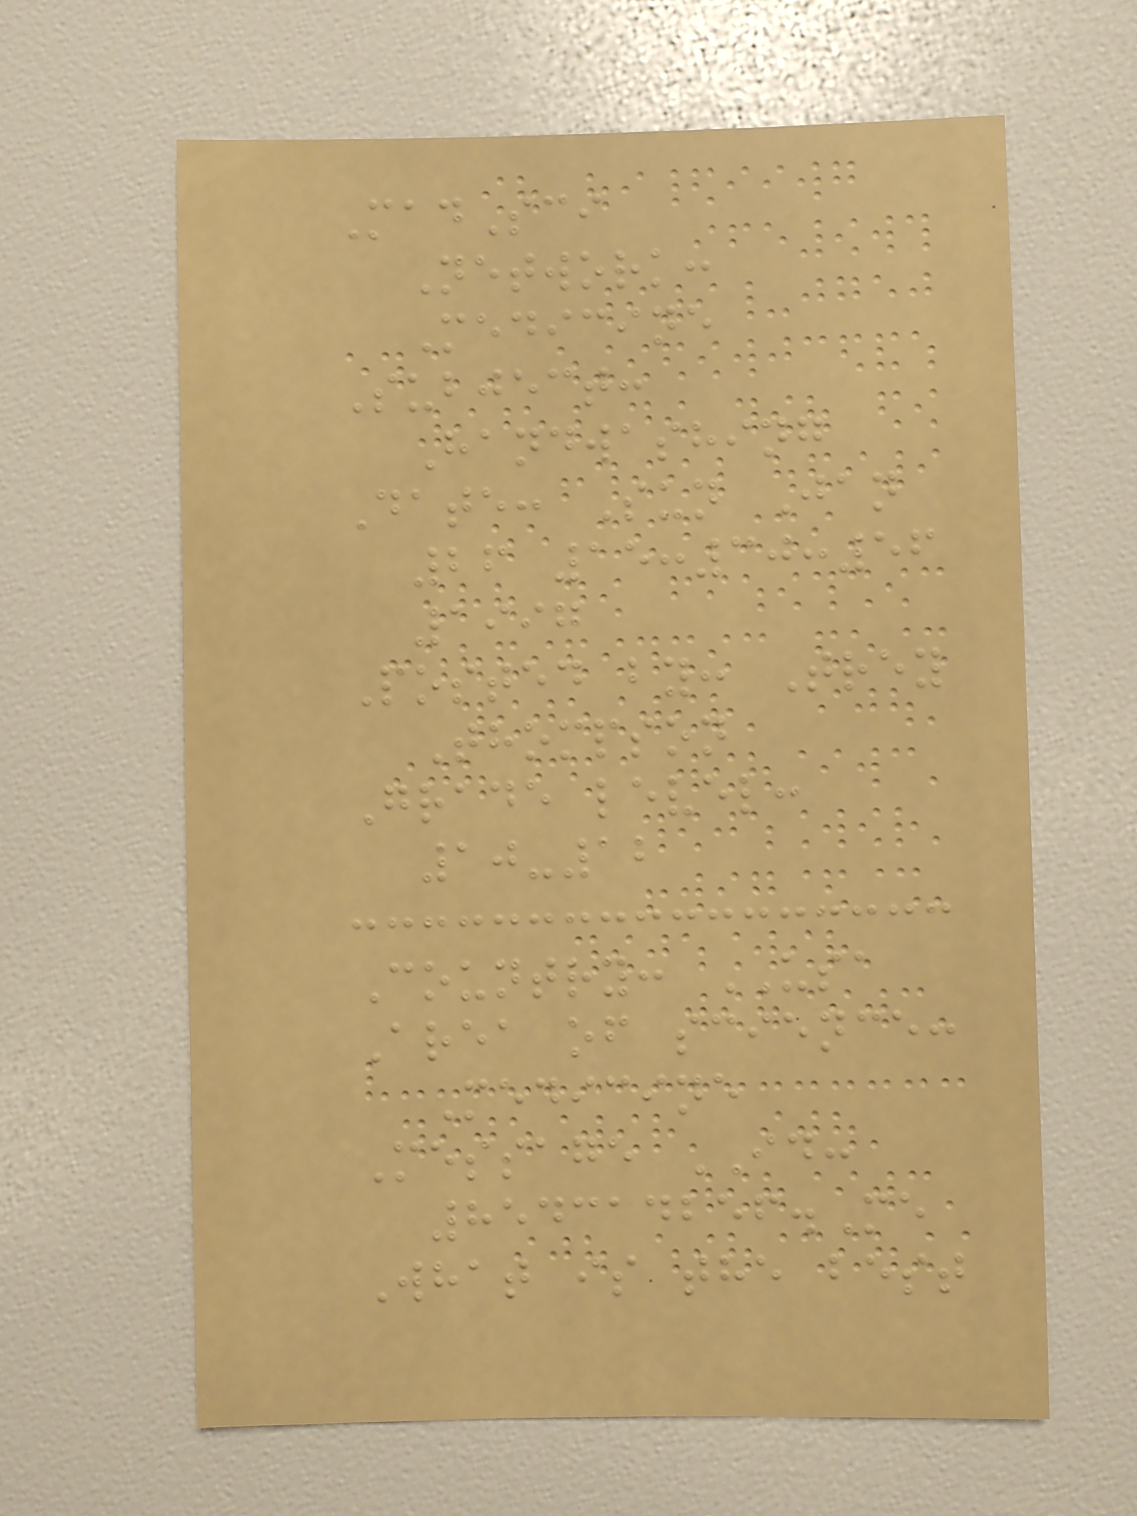MadSci
Network:
Medicine
Subject:
Handwashing
Date: Sun Jan
26 15:30:56
1997
Posted by: Trey
Thompson
Grade level:
10-12
Country: USA
Area of science:
Medicine
Message ID:
854314256.Me
What is the best
